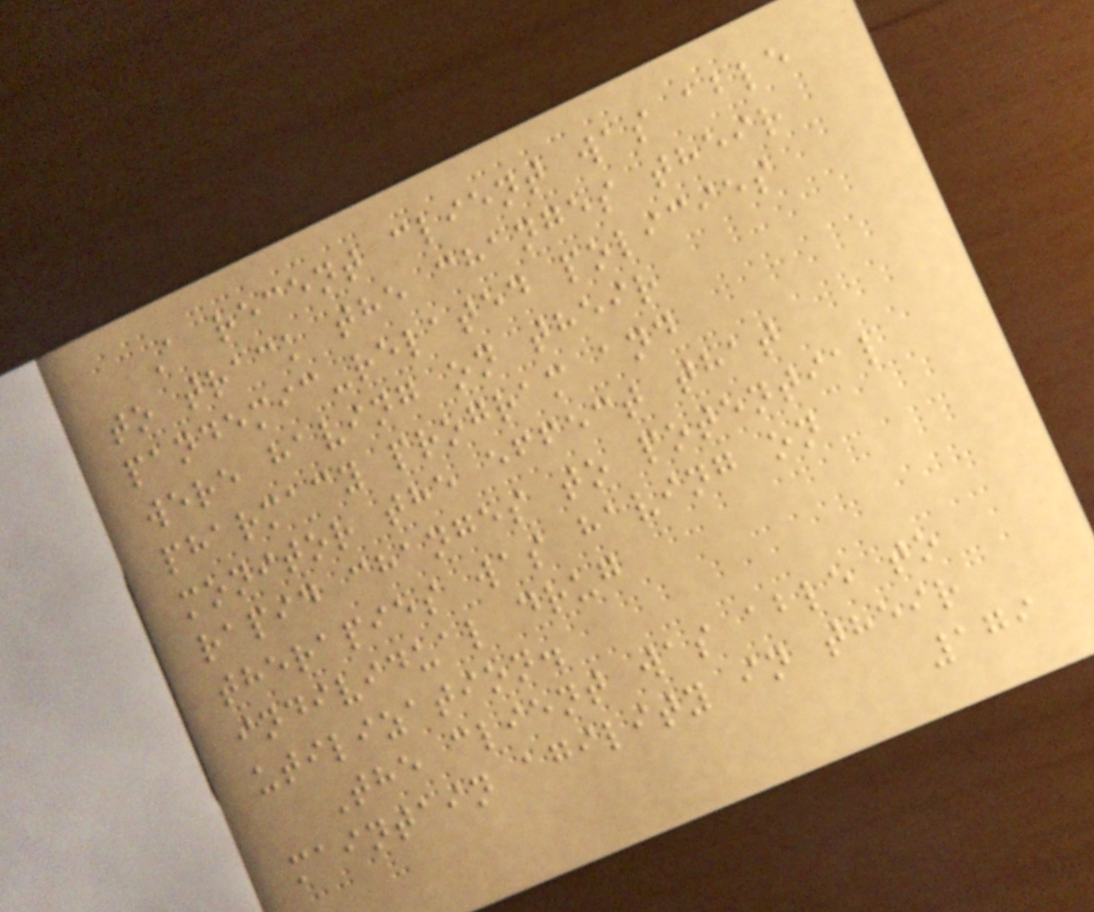A recent client was able
to track the changes their
pandemic-related policies
were having on their
pharmacy program and
monitor the effect that
rapid changes to potential
therapies was having on
individual drug
utilization.
The client was able to
maintain agility in their
179
